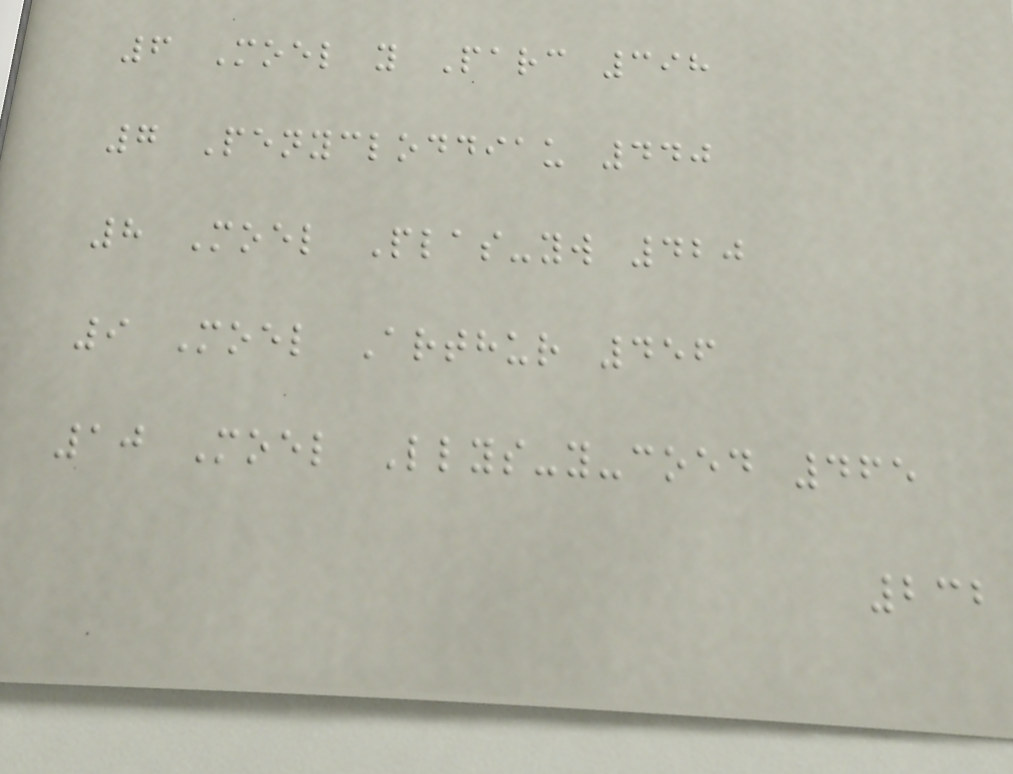6 Moel y Parc 398
7 Penycloddiau 440
8 Moel Plas-yw 420
9 Moel Arthur 456
10 Moel Llys-y-coed 465
232
